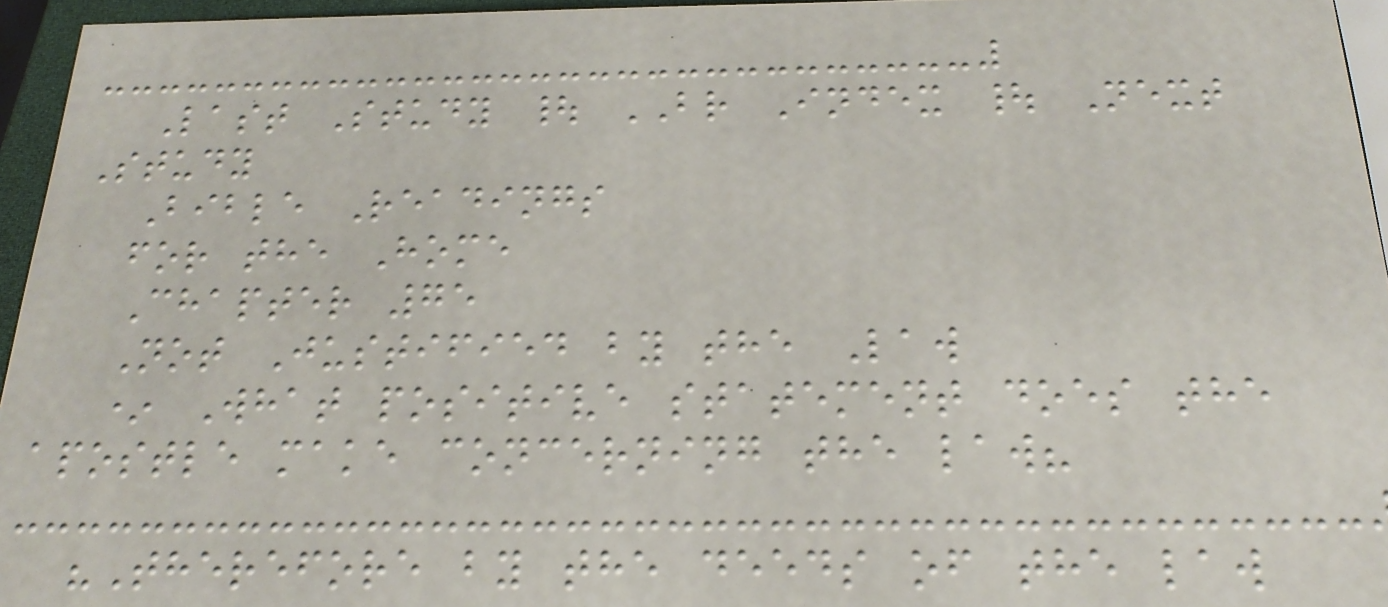Last Study | BR Index | Next
Study
Bible Readings
for the Home
Chapter 75
Not Justified by the Law
* What positive statement does the
apostle make concerning the law?
"Therefore by the deeds of the law
